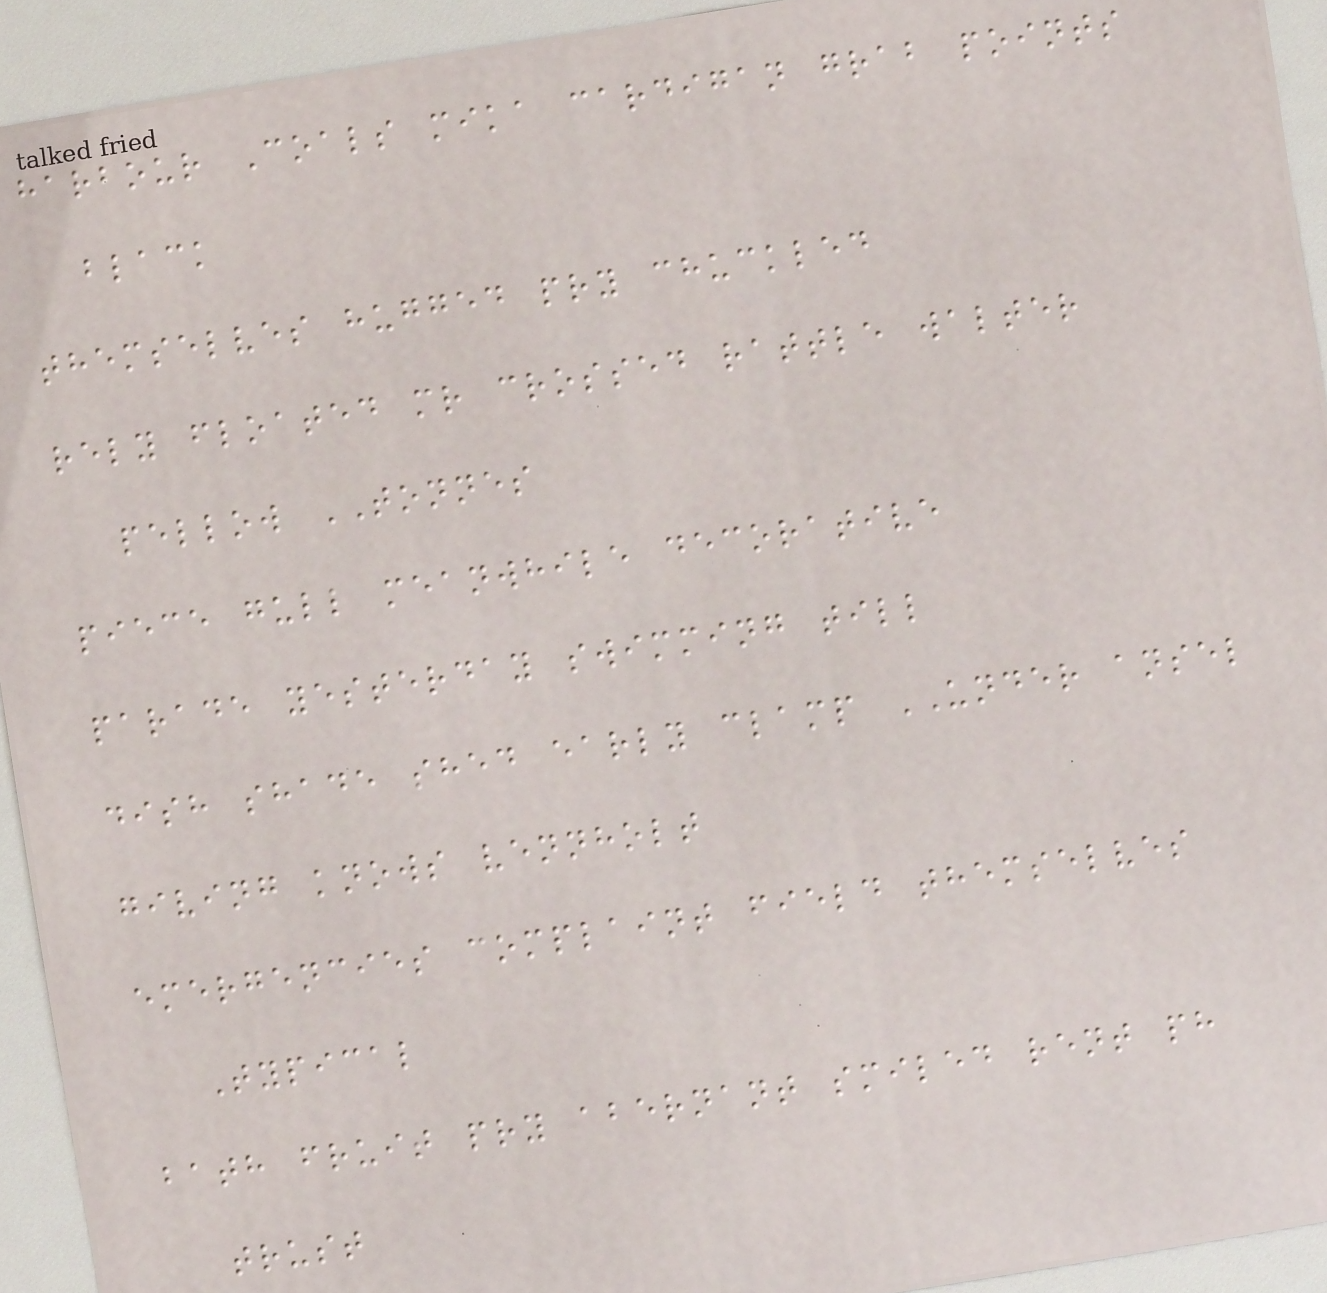harbour Coals mika cardigan grab points
black
themselves hugged pry chuckled
rely floated mr crossed rattle walter
pellow TONNES
piece gull meanwhile decorative
parade yesterday swimming till
dish shade shed early clamp UNDER ansel
giving knows vennholt
emergencies complaint field themselves
Typical
bath fruit pry abernant smiled rent ph
trust
